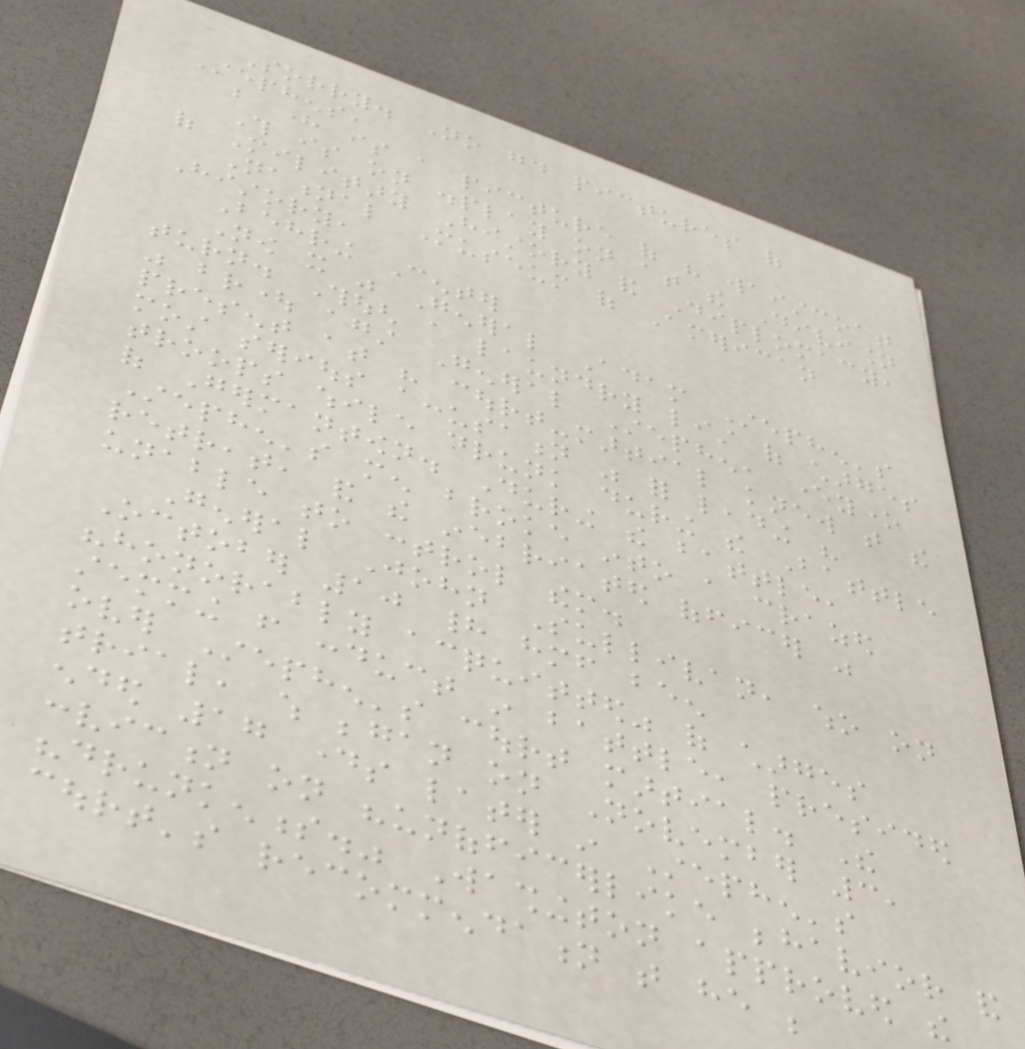Sorry. No good pictures of
Stephens,
but here is a picture of his waistcoat
This is on display on at the Division
of Military History and Diplomacy,
National Museum of American
History,
Behring Center
Now it was General Adam Stephen's
turn. Though a laundry list of charges
was brought against General Stephen, everyone
present at his court-martial knew that the
most serious accusation was for leading his
troops while drunk during the Battle
of Germantown. During the battle,
Stephen's men broke into a crazed
retreat, and the inebriated officer was
unable to control them.
General John Sullivan, who on
October 10 had himself been
"honorably acquitted" of charges
stemming from conduct in battle, presided
over Stephen's court martial. The
trial, which began on November 3,
ended 17 days later in Stephen's
conviction on "unofficerlike behavior and
"drunkenness." Washington approved the
court's recommendation that he be
